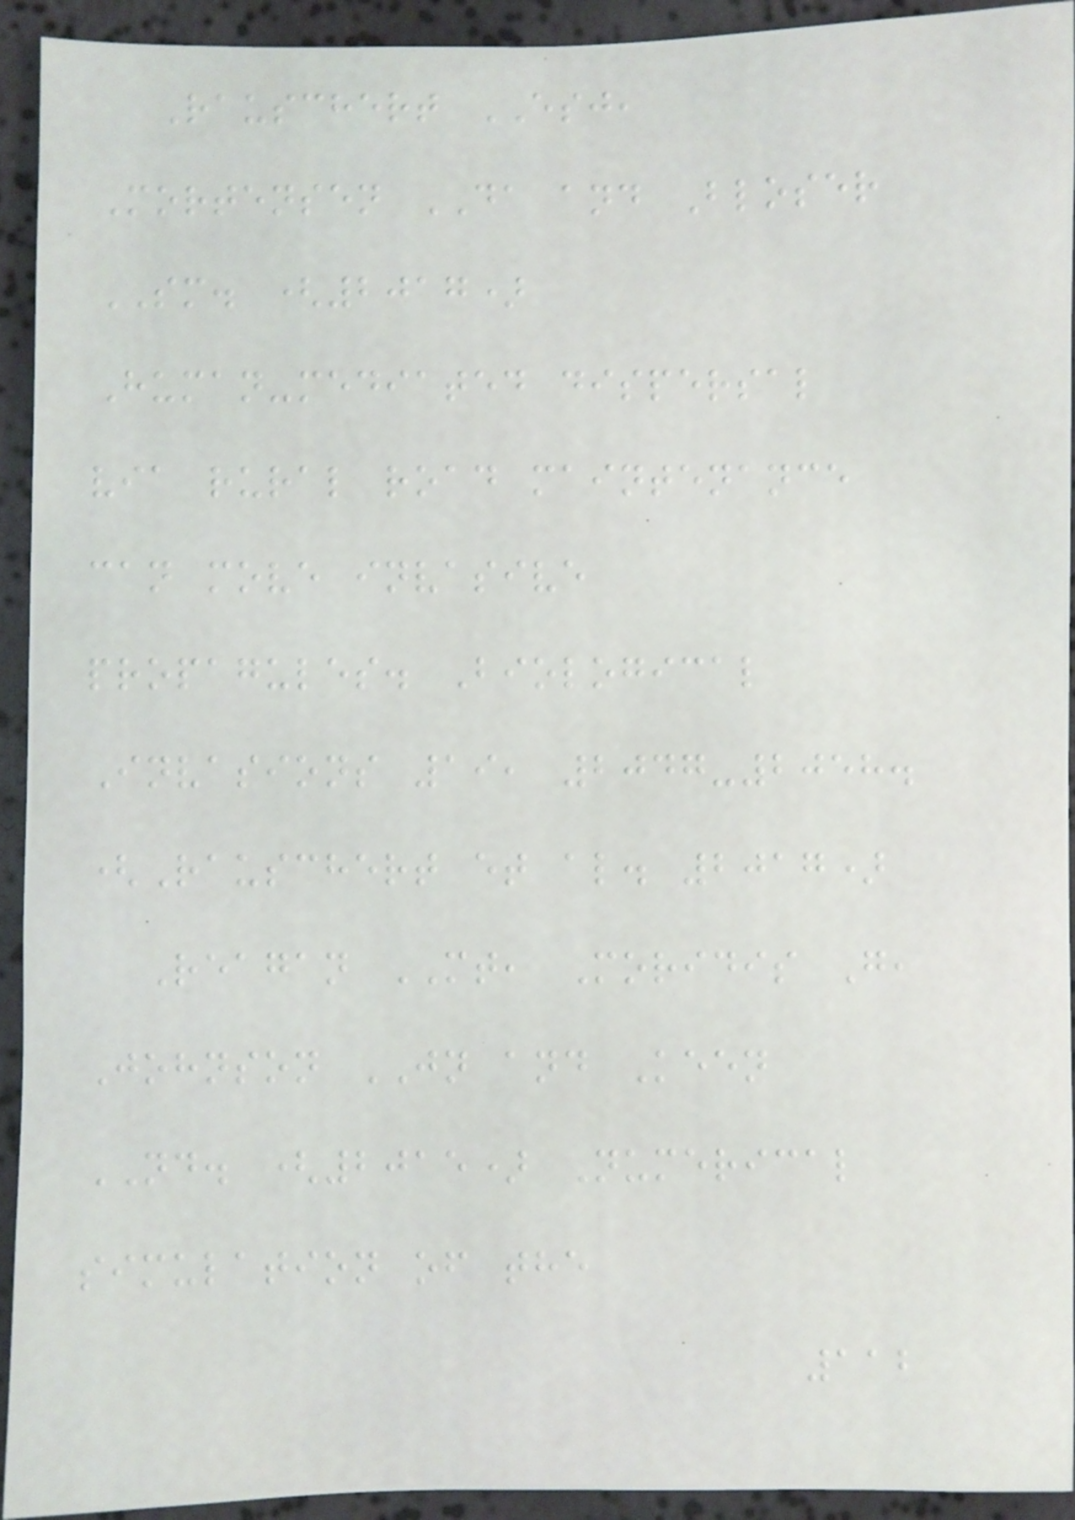Rauschert ESJ,
Mortensen DA and Bloser
SM. (2017)
Human-mediated dispersal
via rural road maintenance
can move invasive
propagules. Biological
Invasions 19, 2047-2058.
(Rauschert et al. 2017)
Reagan MT, Moridis G,
Johnson JN and Keen
ND. (2015) Numerical
simulation of the
112
